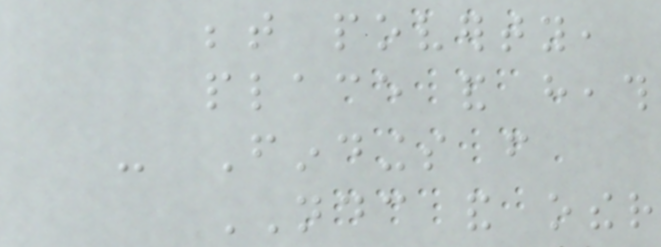between poverty,
place and heath
- Findings from
NDC and other
